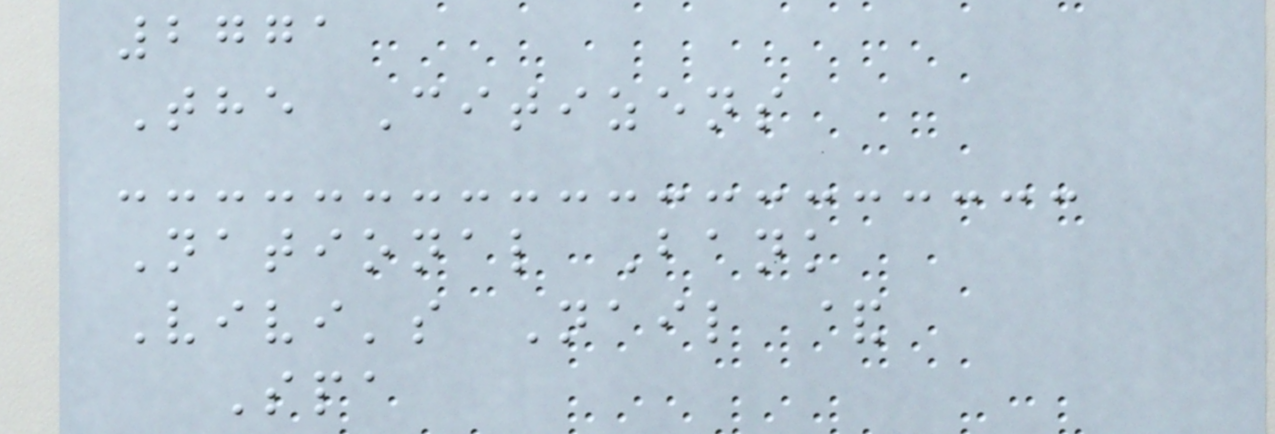2771
The Citizens
National Bank
Vivi's Nail &
Spa
